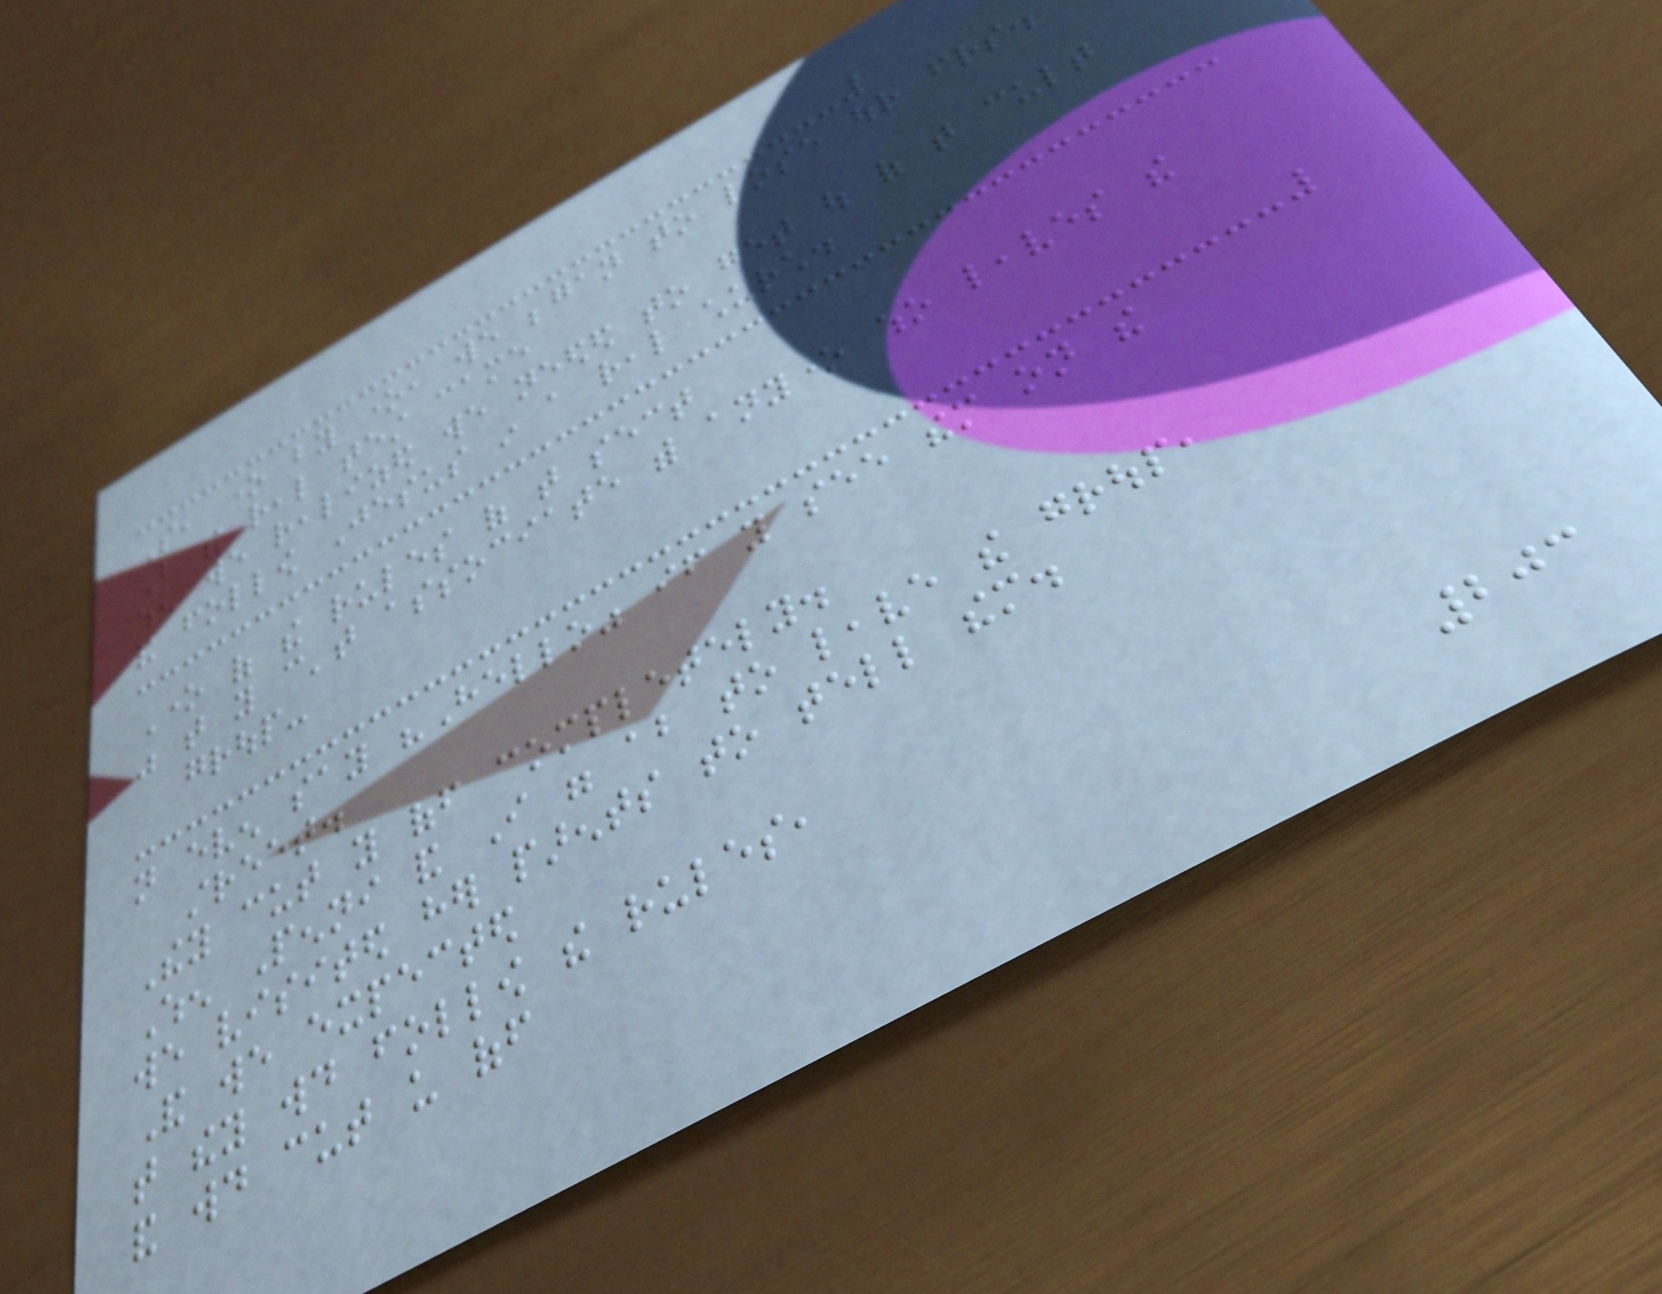So, one by one, we began to lose our friends.
But the real test came
when we realized we needed to get out of that cult
and follow Jesus in a real church.
One of the rules of that sect
was that you can't associate with anyone who leaves the
group-
not even say "Hello" if you see them on the
street.
They cut you off completely.
When Penni and I were about to leave the group,
we visited her parents to tell them.
And we expected
that they would follow the rules,
and would cut us off
203
